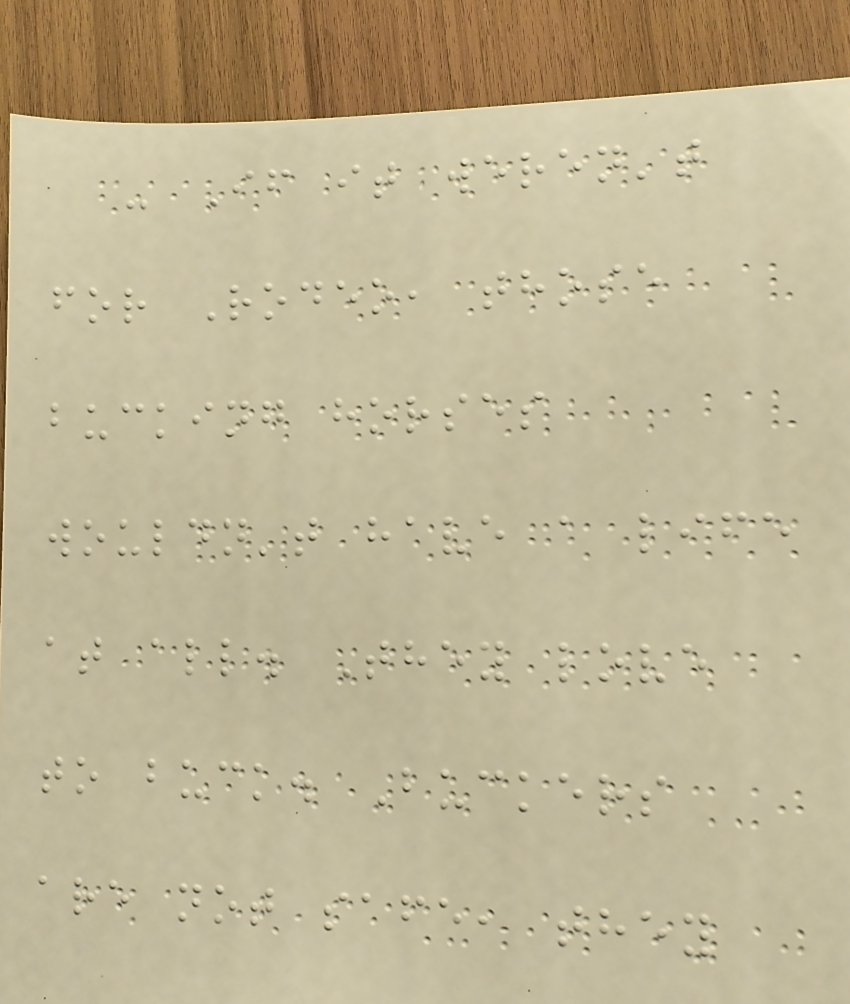- If it weren't
for Rodeo, those
bucking horses
wouldn't have a life
at all. They love
to buck. Buckers
are not safe, they
